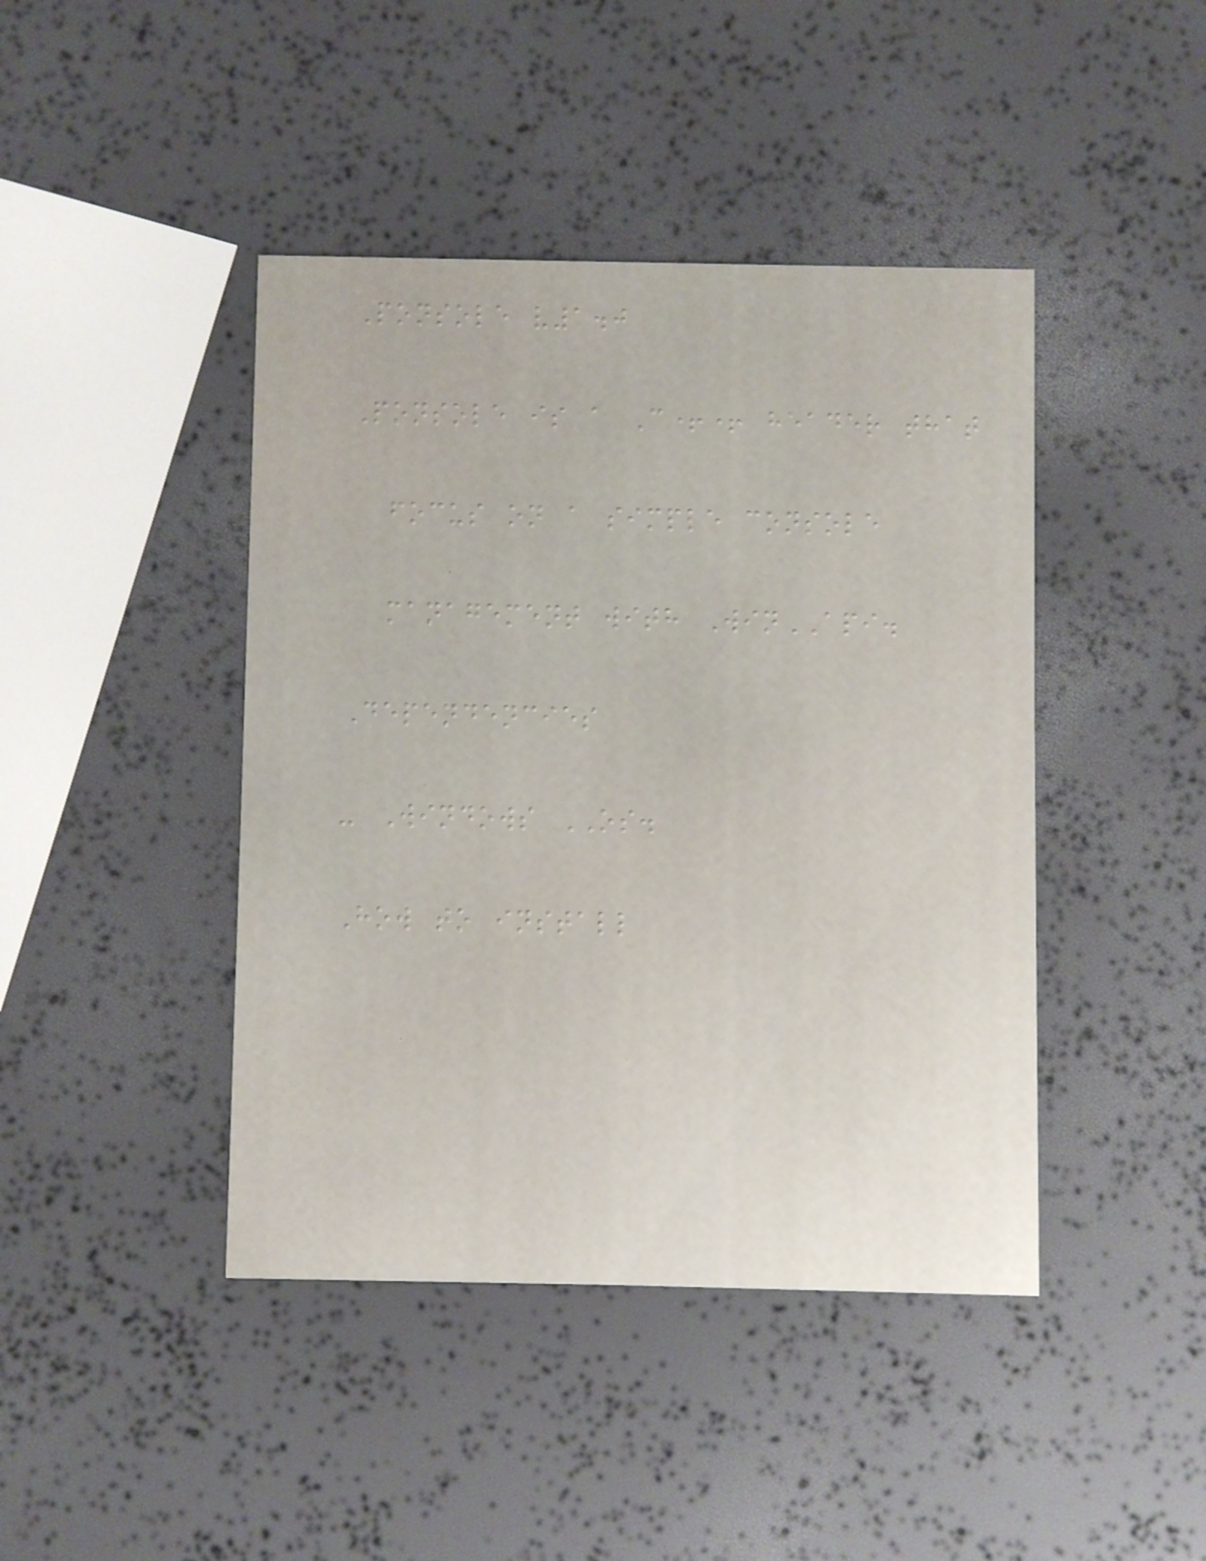Ponsole v1.0
Ponsole is a C++ header that
focus on a simple console
management with WinAPI.
Dependencies
- Windows OS.
How to install
